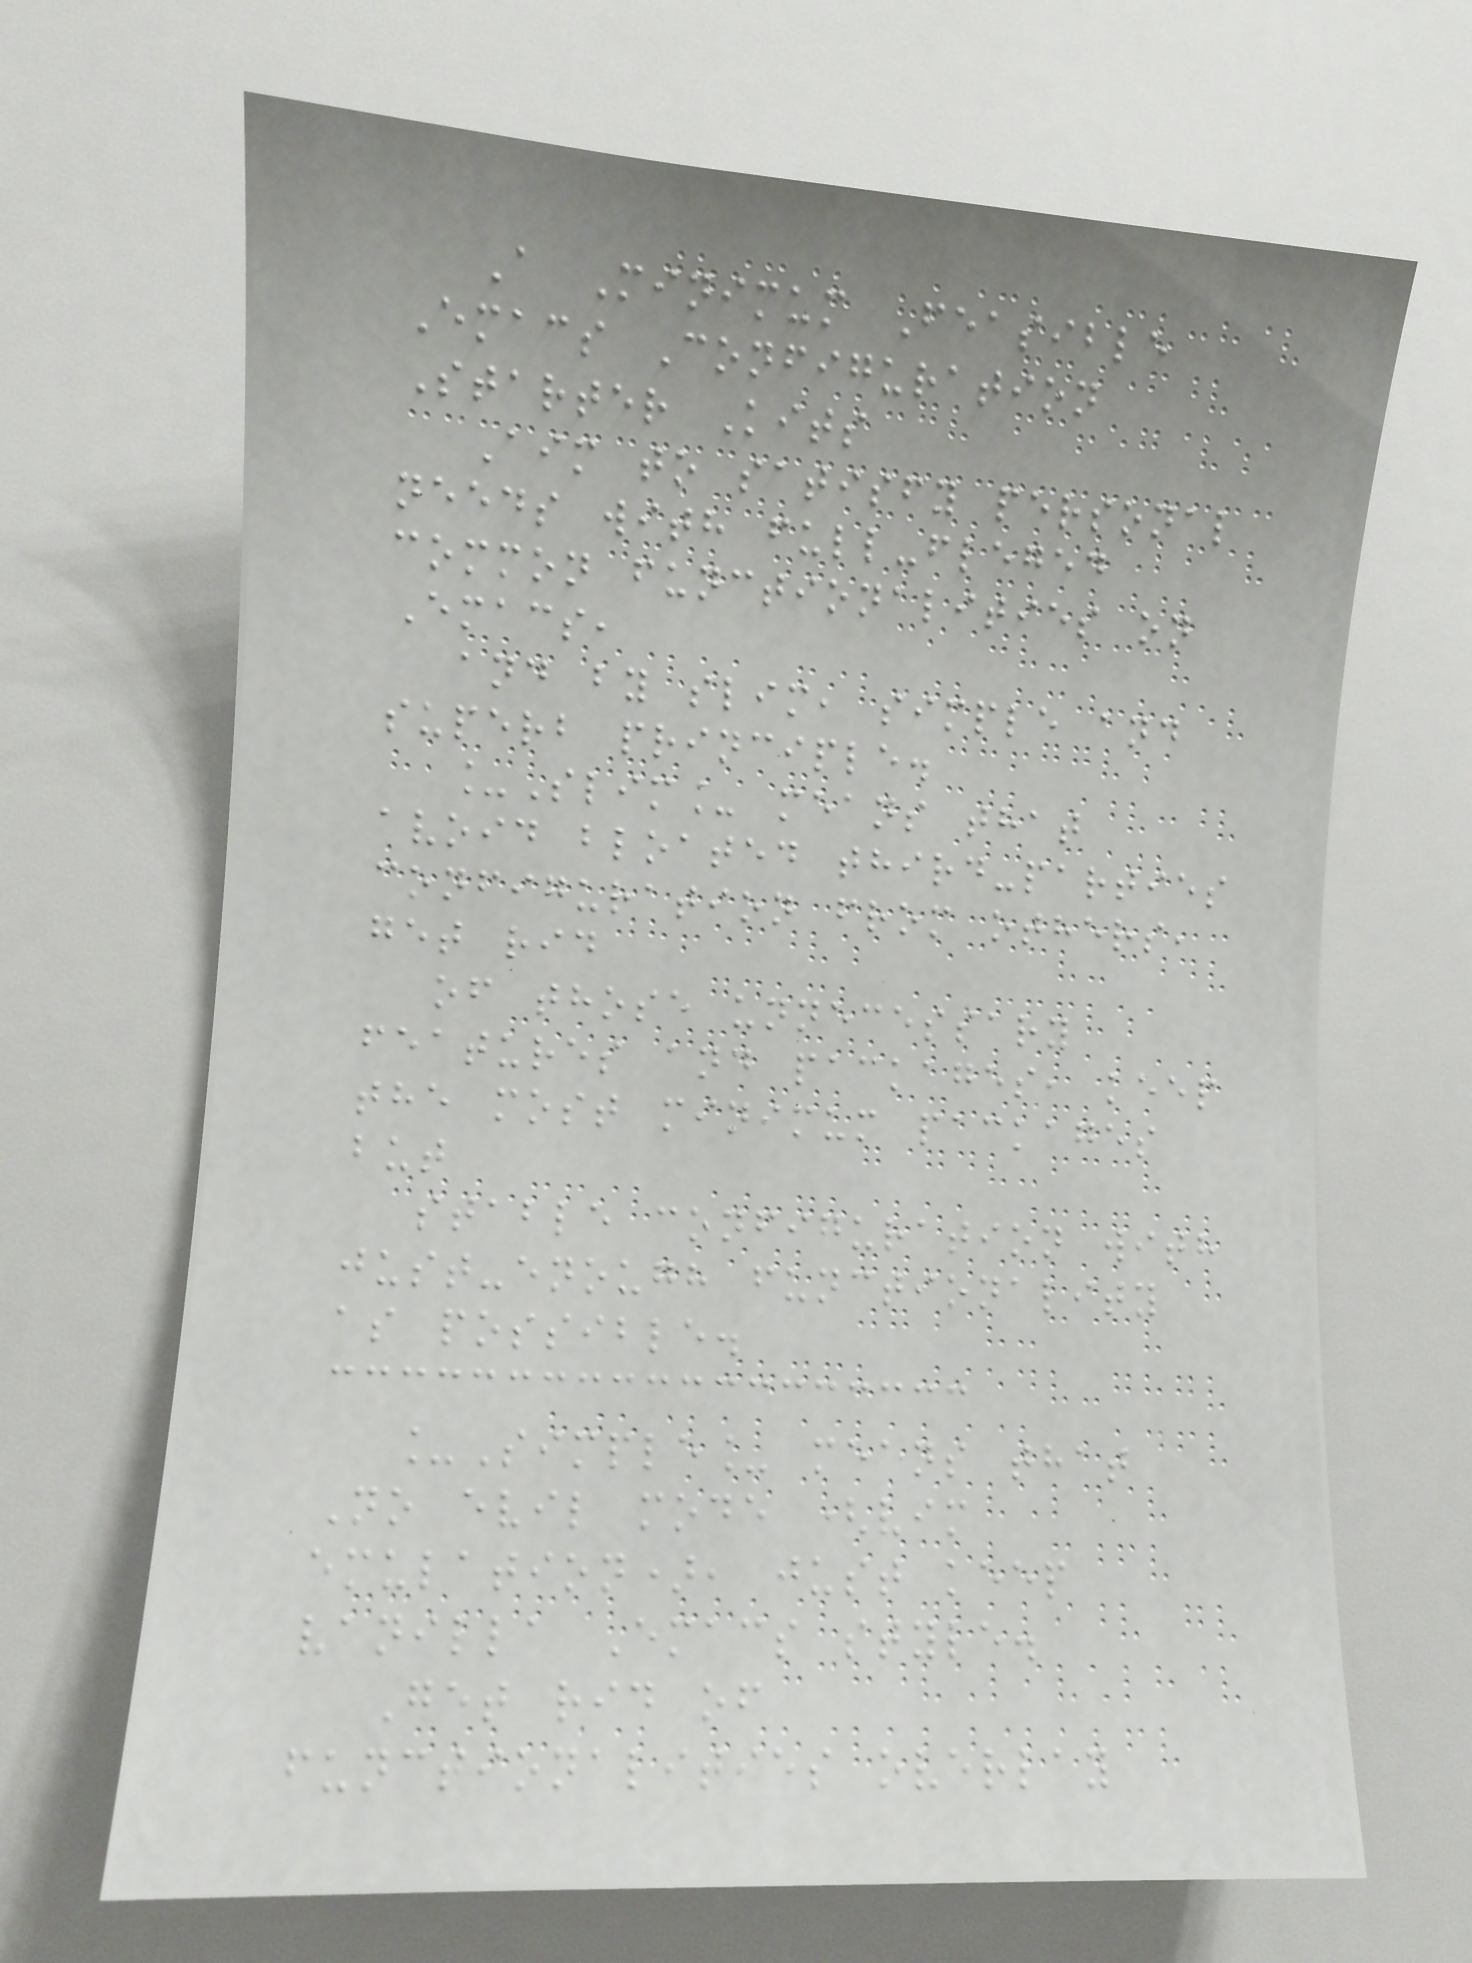A Minimum Feasible
Emacs Configuration
Starter Kits
Aim to satisfy personal
needs with full-fleged
common functionalities on
Emacs,
and by slim, simple and
superb principle.
_Slim_ means that
avoid bloated third-parties
configuration from others,
get rid
of those unnecessary
features and packages, keep
the most minimum packages
but
stable configuration with
just-enough functionality
as possible.
_Simple_ means that
No evil mode (vim
emulation), just keep
vanilla Emacs style.
Get rid of
functionalities overlay
